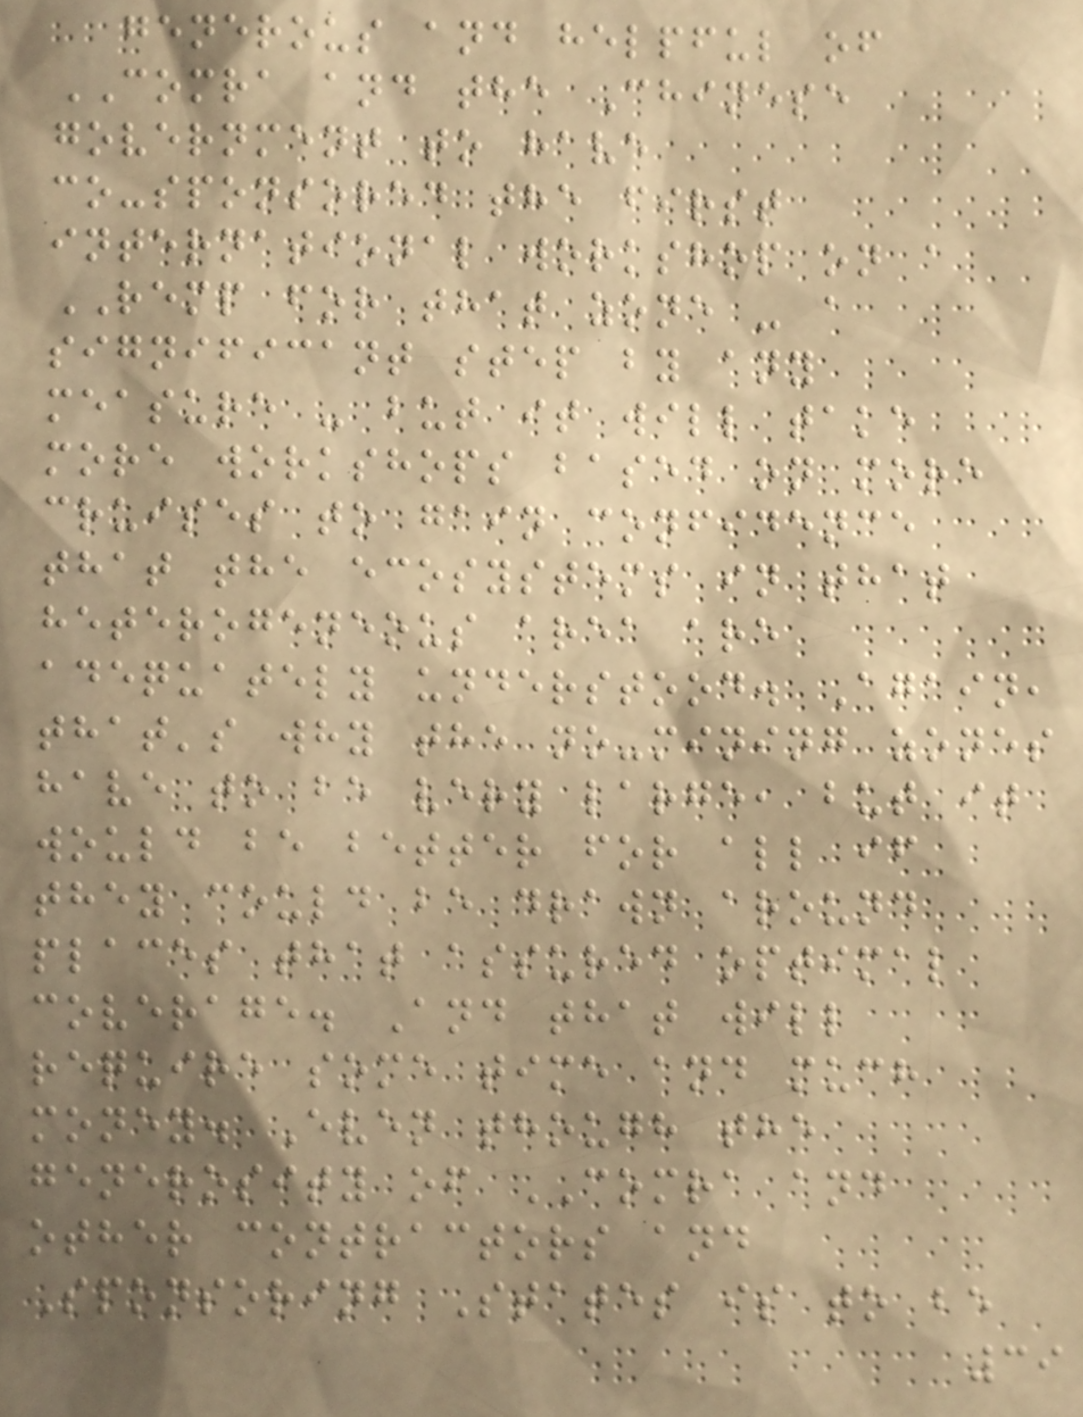generous and helpful of
COMRA and the Chinese
government to have
co-sponsored the first
international workshop on a
REMP for that zone - a
significant step by any
measure - but it will take
more workshops based on more
cruises to gain confidence
that the ecosystems in that
heterogeneous area are
adequately understood. Again,
that's why the no-mining zones
have to be very large, but it
would be better for all if
they could be drawn around
places that assured optimal
coverage. And that will
require some time and much
money. Even though the
generosity of COMRA and
other contractors and
Sponsoring States is to be
39
